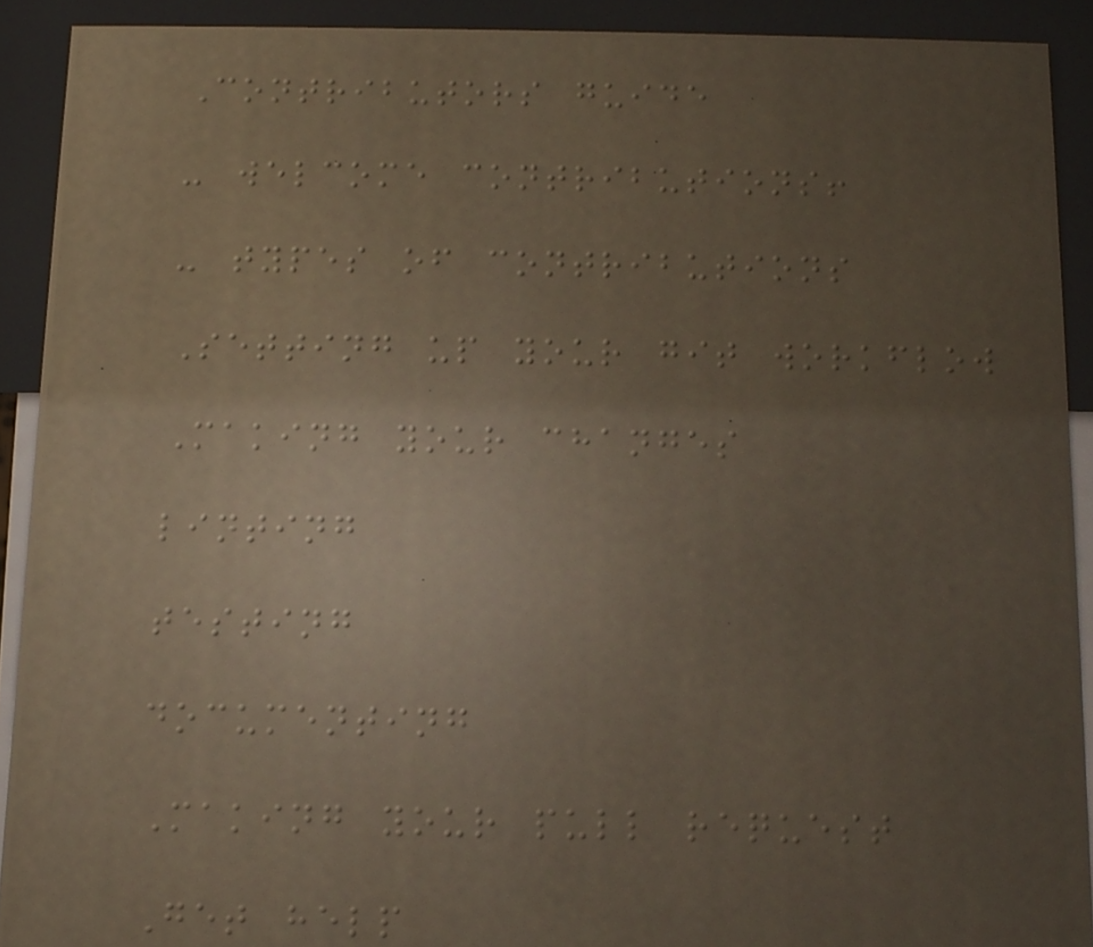Contributors guide
- welcome contributions!
- types of contributions
Setting up your git workflow
Making your changes
linting
testing
documenting
Making your pull request
Get help
